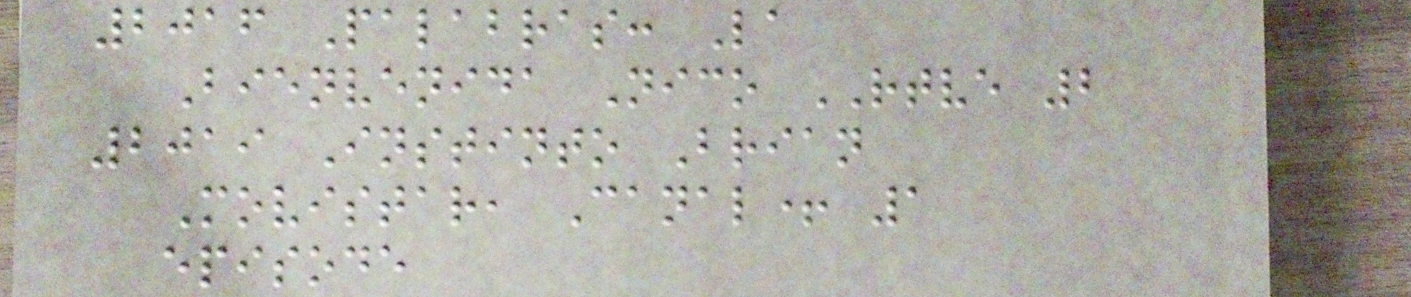2016 Palabras: La
Bienvenida Nico RTVE 2
2019 Instinto Brian
Movistar, Canal+ 1
episode
